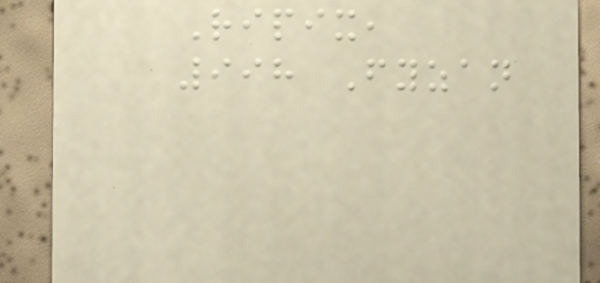Ripix,
998 Fyzan
